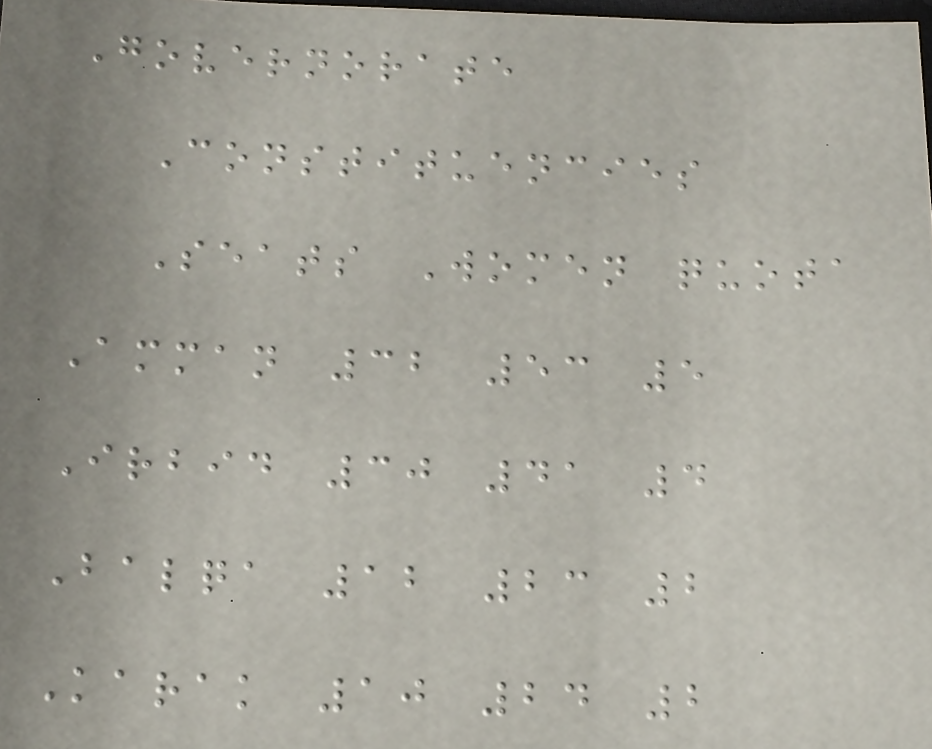Governorate
Constituencies
Seats Women quota
Amman 32 53 5
Irbid 30 41 4
Balqa 12 23 2
Karak 10 24 2
